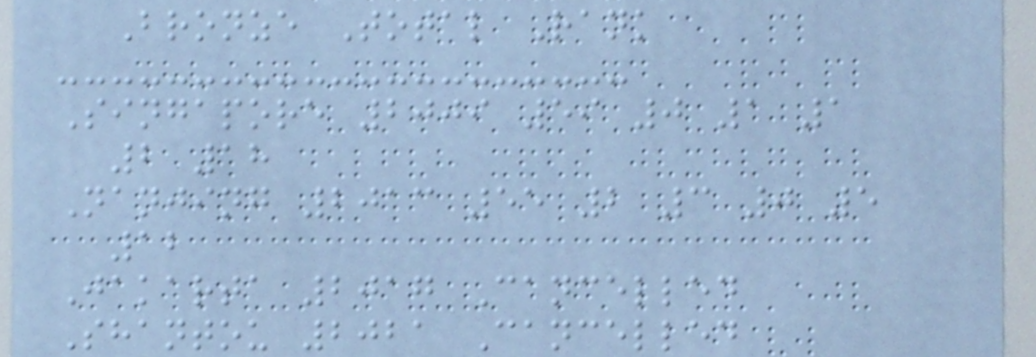Bronze Total Rank
Singapore 2009 59 0 1 1
2 18
Nanjing 2013 55 2 3 0 5
12
Jakarta 2017 Cancelled
Shantou 2021 Cancelled
